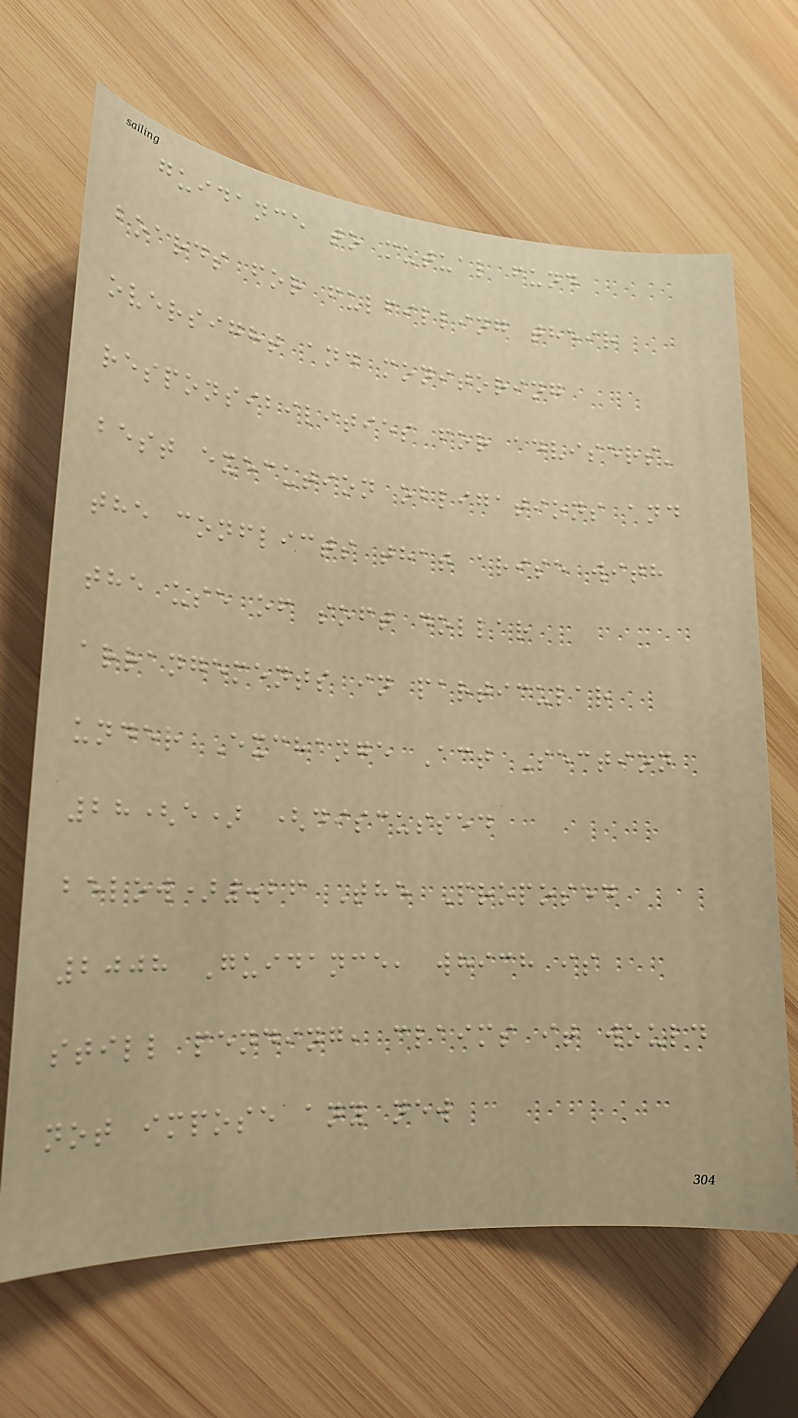guidance to mutual fund
boards for fulfilling their
oversight and monitoring
responsibilities for advisers'
best execution obligations and
the conflicts that arise with
the use of soft dollar
arrangements in particular
under Exchange Act Section
28(e) (discussed
below).26 The Proposed
2008 Guidance, which is
still pending, claims it would
not impose any new
